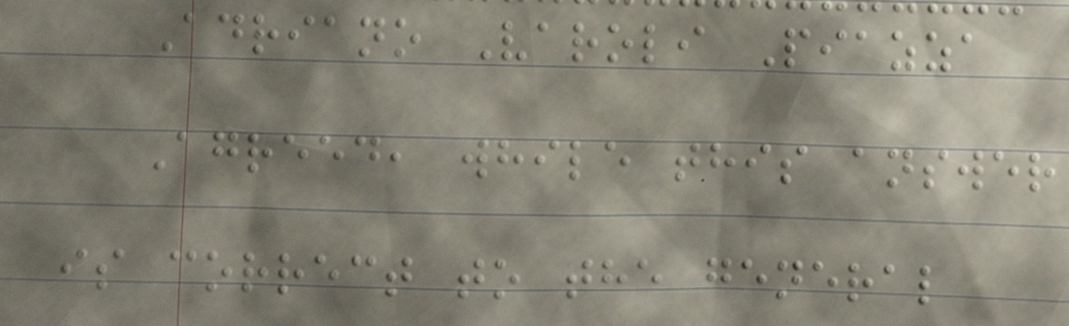Adriano Varoli Piazza
Agreed, while this answer
is correct to the general
